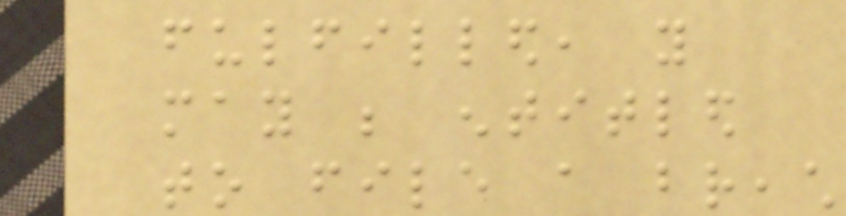fulfilled, you
may be entitled
to file a breach
